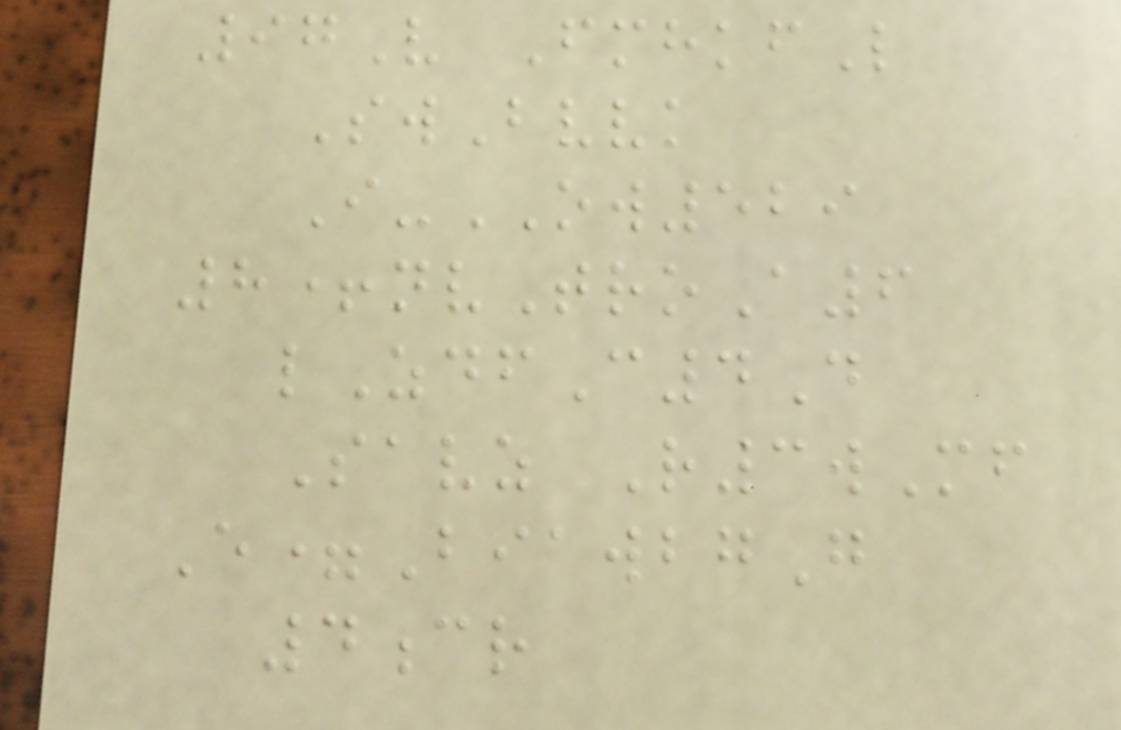97V FmhkfL
SwBvvk
I-OW529
8+nvTroA6
lZdfC4D
Savz R3wMf
E=BiawbgG
4cr
